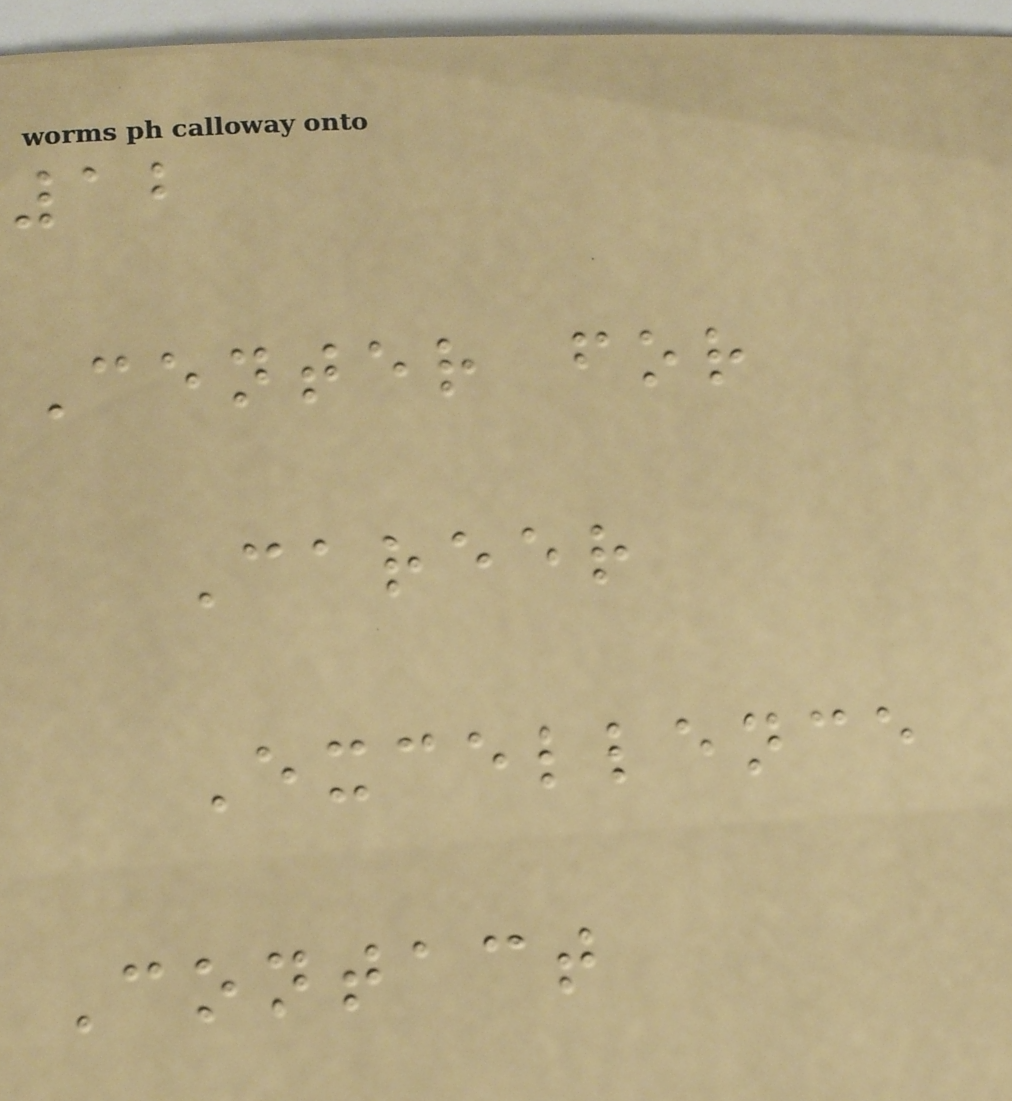12
Center for
Career
Excellence
Contact
